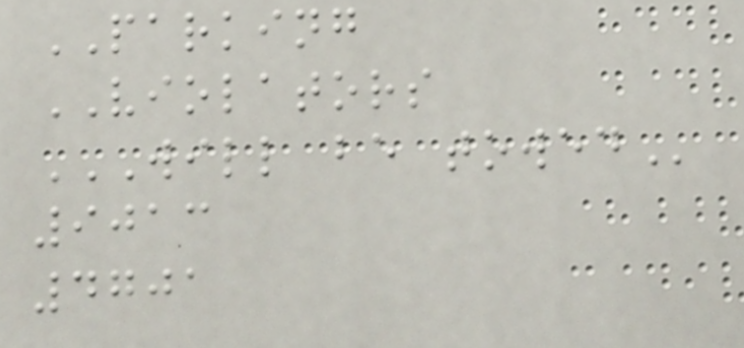PARKING
VIOLATORS
WILL BE TOWED
9013
4701
